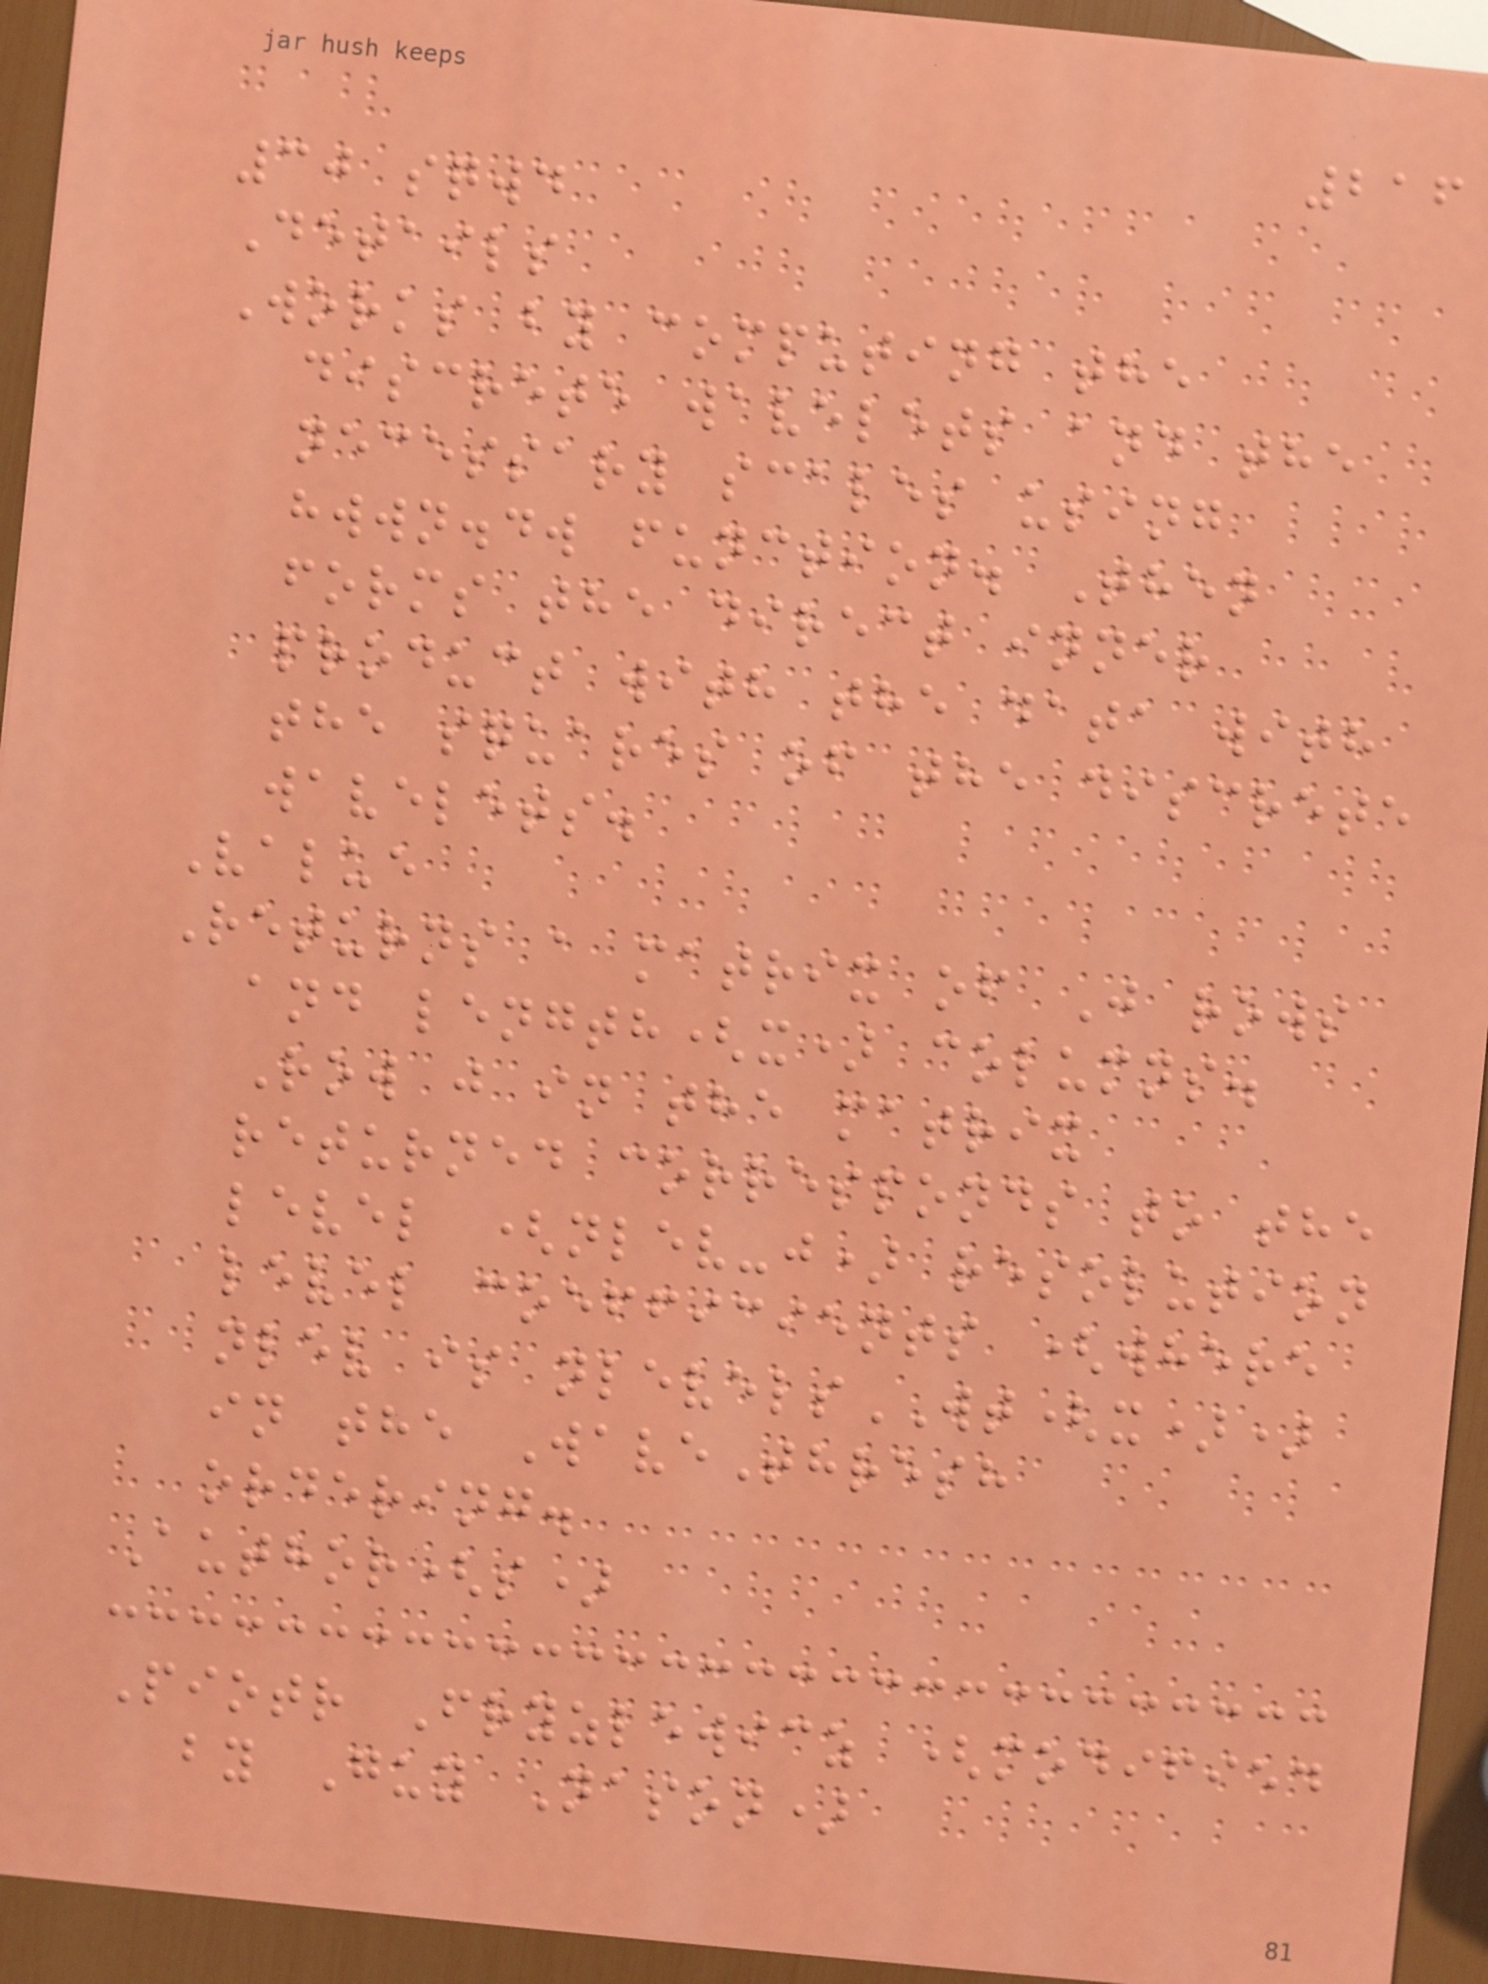216
30 sqwd
Details
Works by computing the
discrete wavelets and the
necessary scales using
hwwn.dw function. Then
forms the direct inner
product with the data with
the squares of the discrete
wavelets.
Value
Returns a matrix of J rows
and length(x) columns.
Row j in the matrix
returned corresponds to the
level (nlev-j) resolution
level coefficients (where
nlev is nlevelsWT(x))
in the WaveThresh
ordering.
Author(s)
Piotr Fryzlewicz (modified
by Guy Nason)
